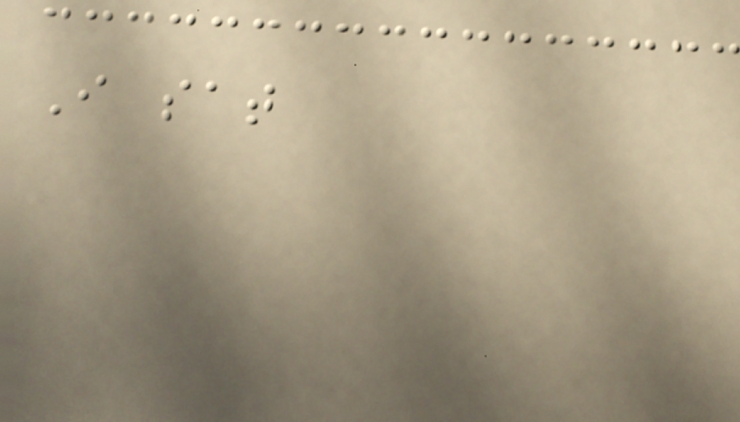I sat
